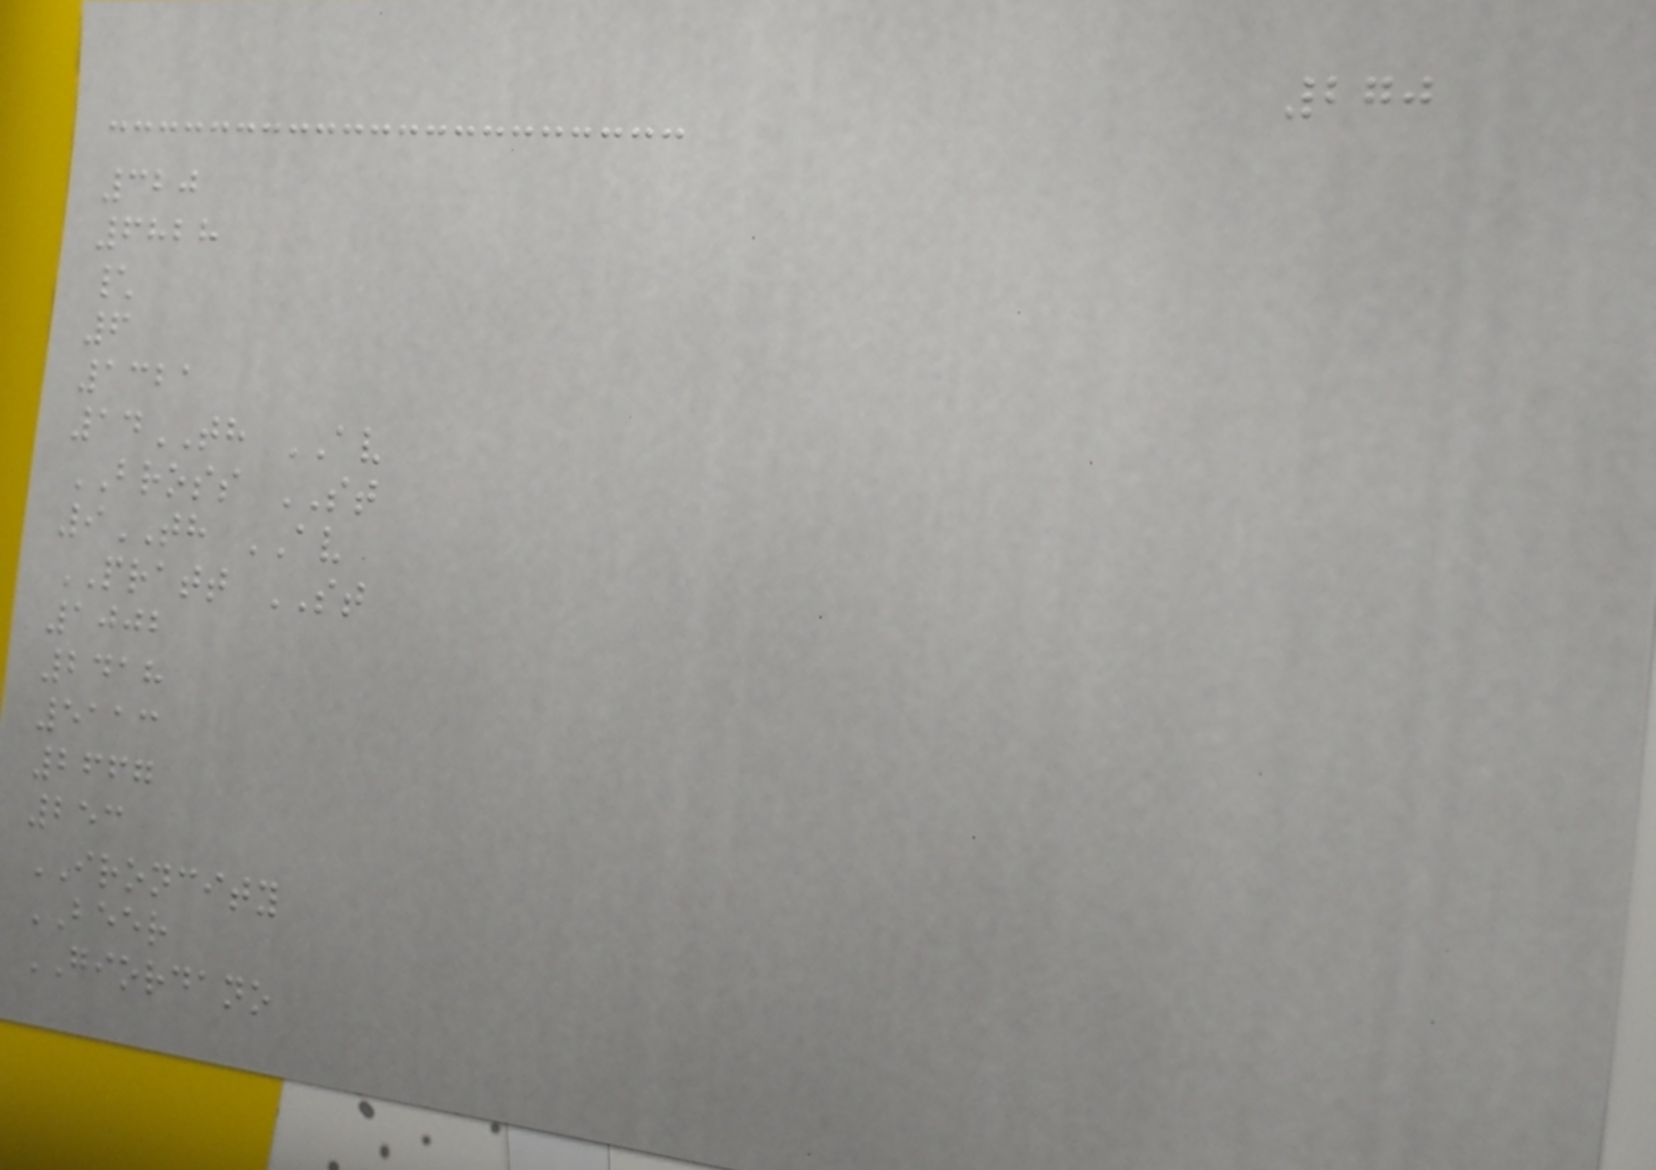270
320
6828
\
6
1321
14TH AV
BROSS ST
9TH AV
PRATT ST
1002
2418
5113
2667
253
IRONCITY
BEER
GIORDANO
